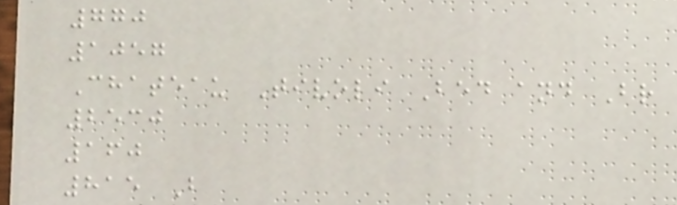770
1057
Chateau Tivoli Bed and Br
2530
160
815 B
